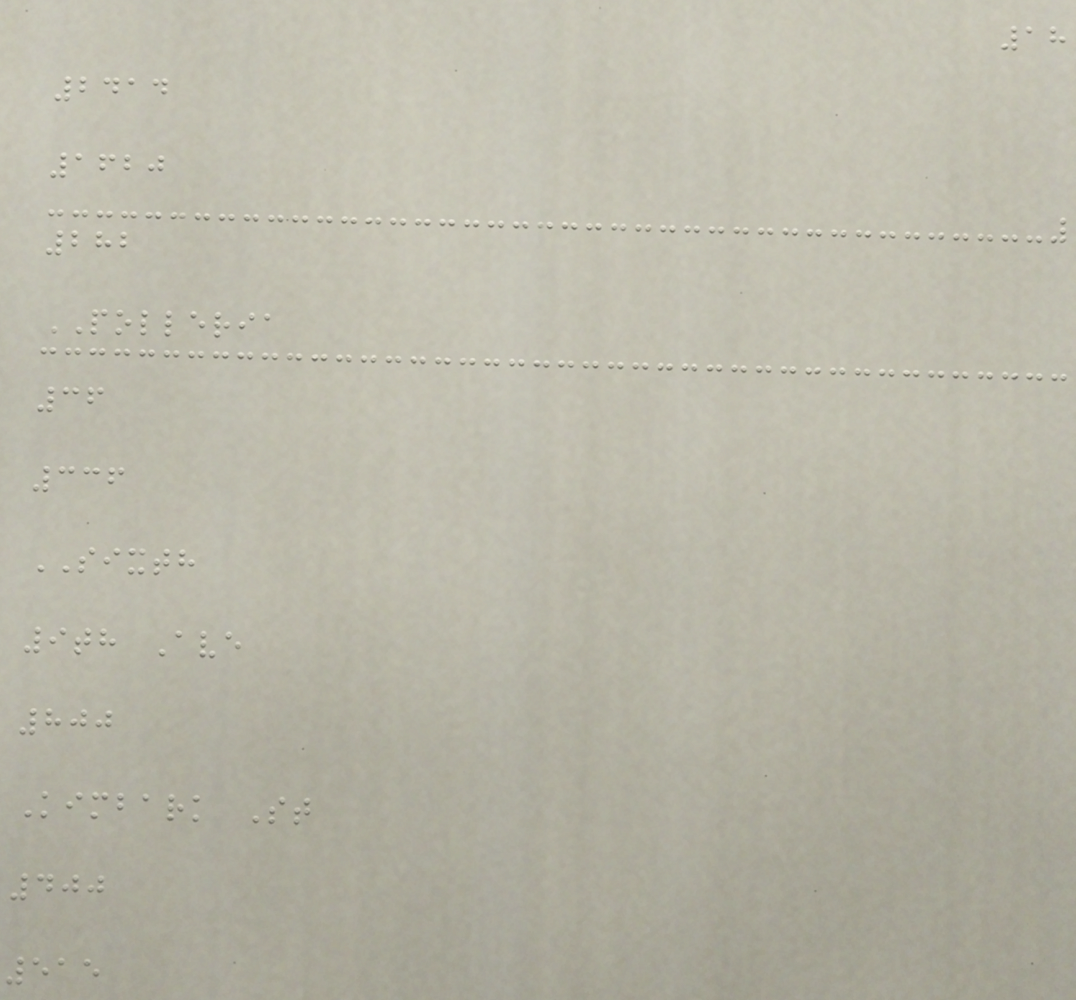18
2414
1620
282
POLLERIA
36
336
SIXTH
9th Ave
800
Kimbark St
400
515
